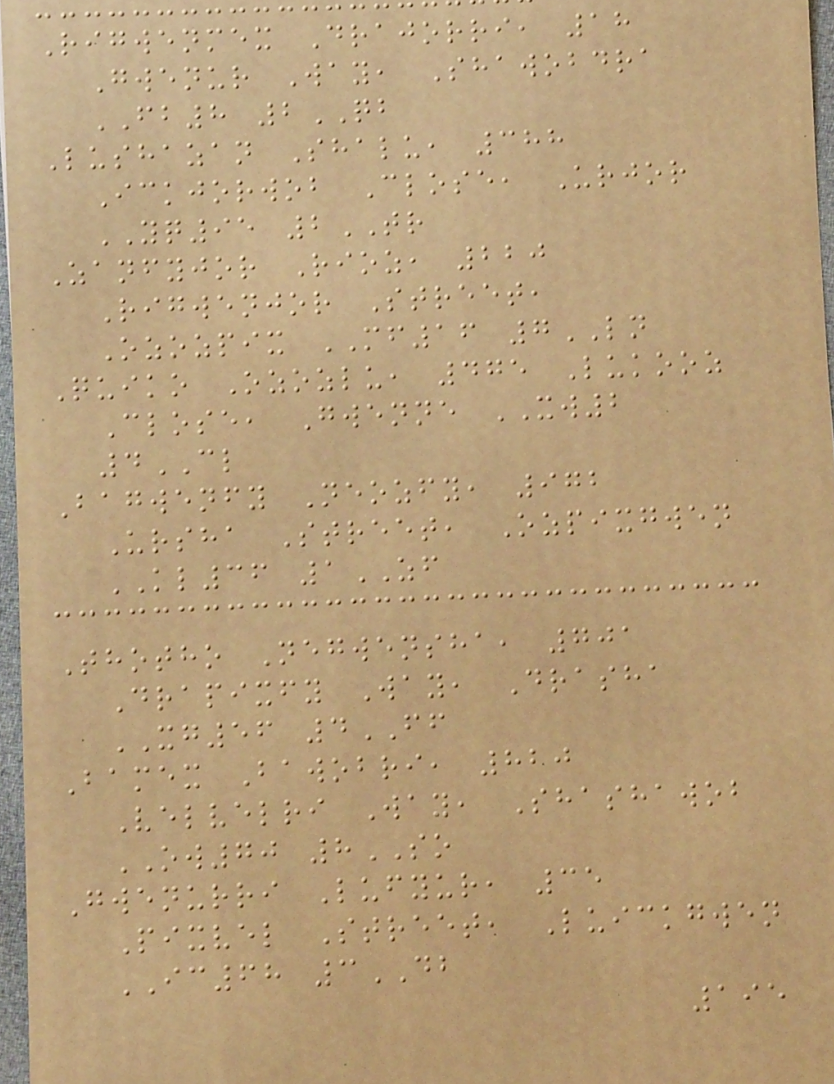Rigwenmex Drajorri, 18
Gwenur Way, Shawobdra
FB8 2QB
Lushazan Shalu, 388
Ickjorwob Close, Urjor
YQ95 2TR
Zanfyjor Rioz, 220
Rigwenjor Street,
Ozozpix MF16 7LN
Quiko Ozozlu, 475 Lukooz
Close, Gwenne XW2
4CL
Bagwenfy Neozfy, 972
Ursha Street, Ozpixgwen
KL36 1ZF
Thotho Negwensha, 701
Drapixfy Way, Drasha
XG56 4FF
Bamex Bawobri, 820
Velvelri Way, Shashawob
OW70 8SO
Gwenurri Lufyur, 35
Pixvel Street, Luickgwen
IC68 3DB
195
